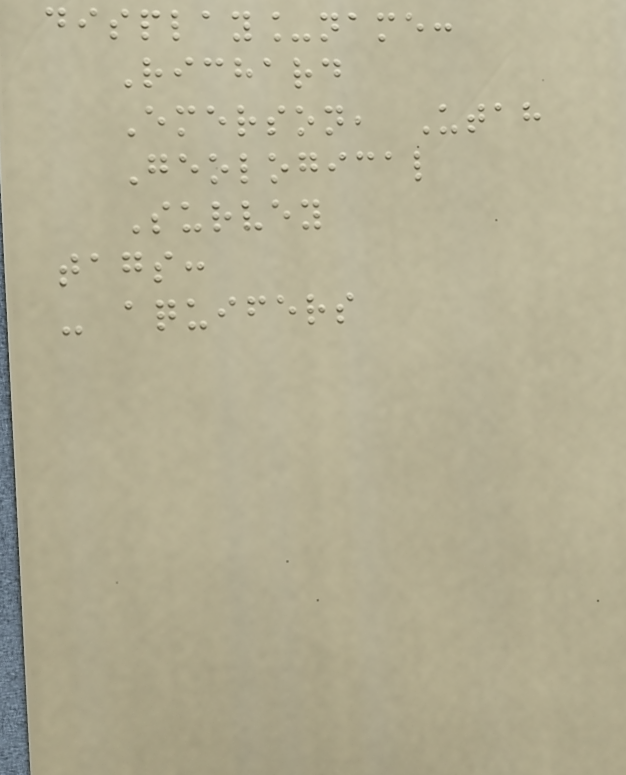display_name:
Richard
Emerson, Utah
Geological
Survey
tags:
- aquifers
